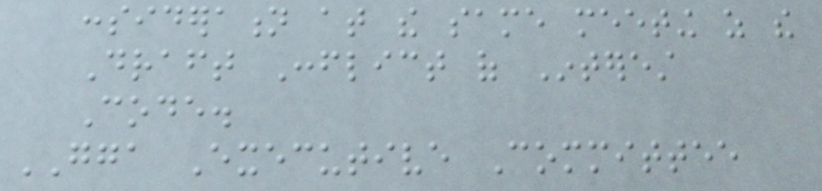consideration at the same meeting as the
Draft Conflict of Interest
Code.
GGA Executive Committee
